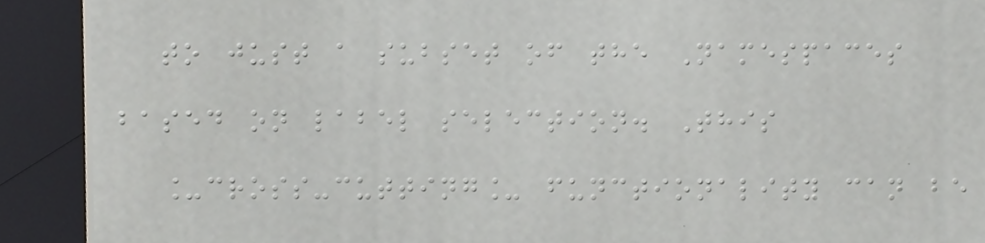to just a subset of the Namespaces
based on label selection. This
_cross-cutting_ functionality can be
